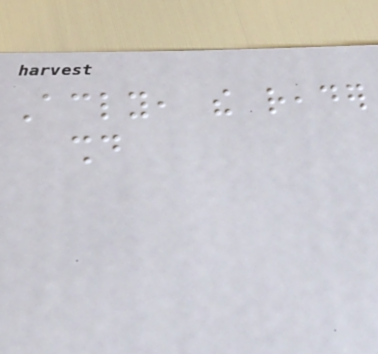Accordingly, the reader
should
